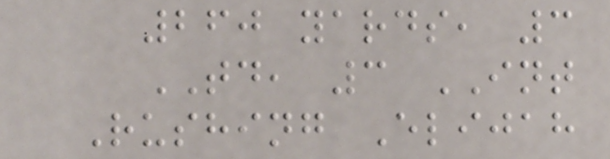260 yards, 3
TD, 3 INT
Rushing Elijah
